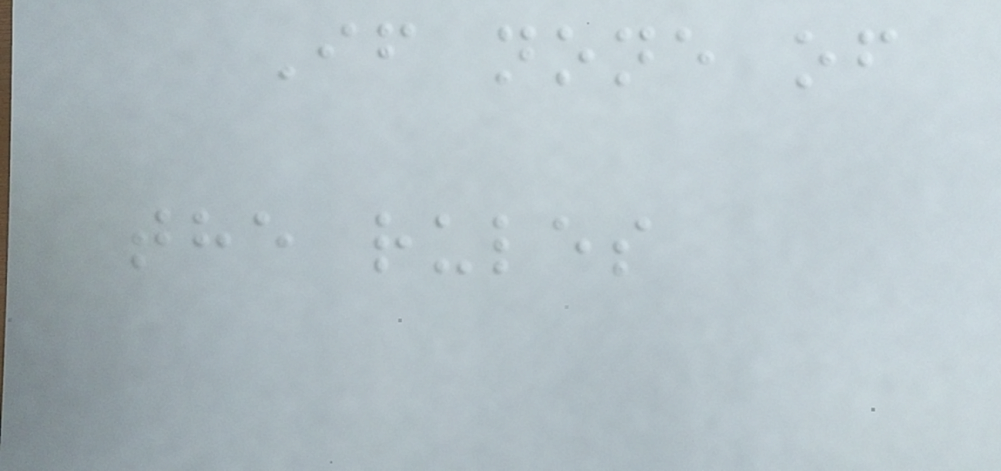If none of
the rules
